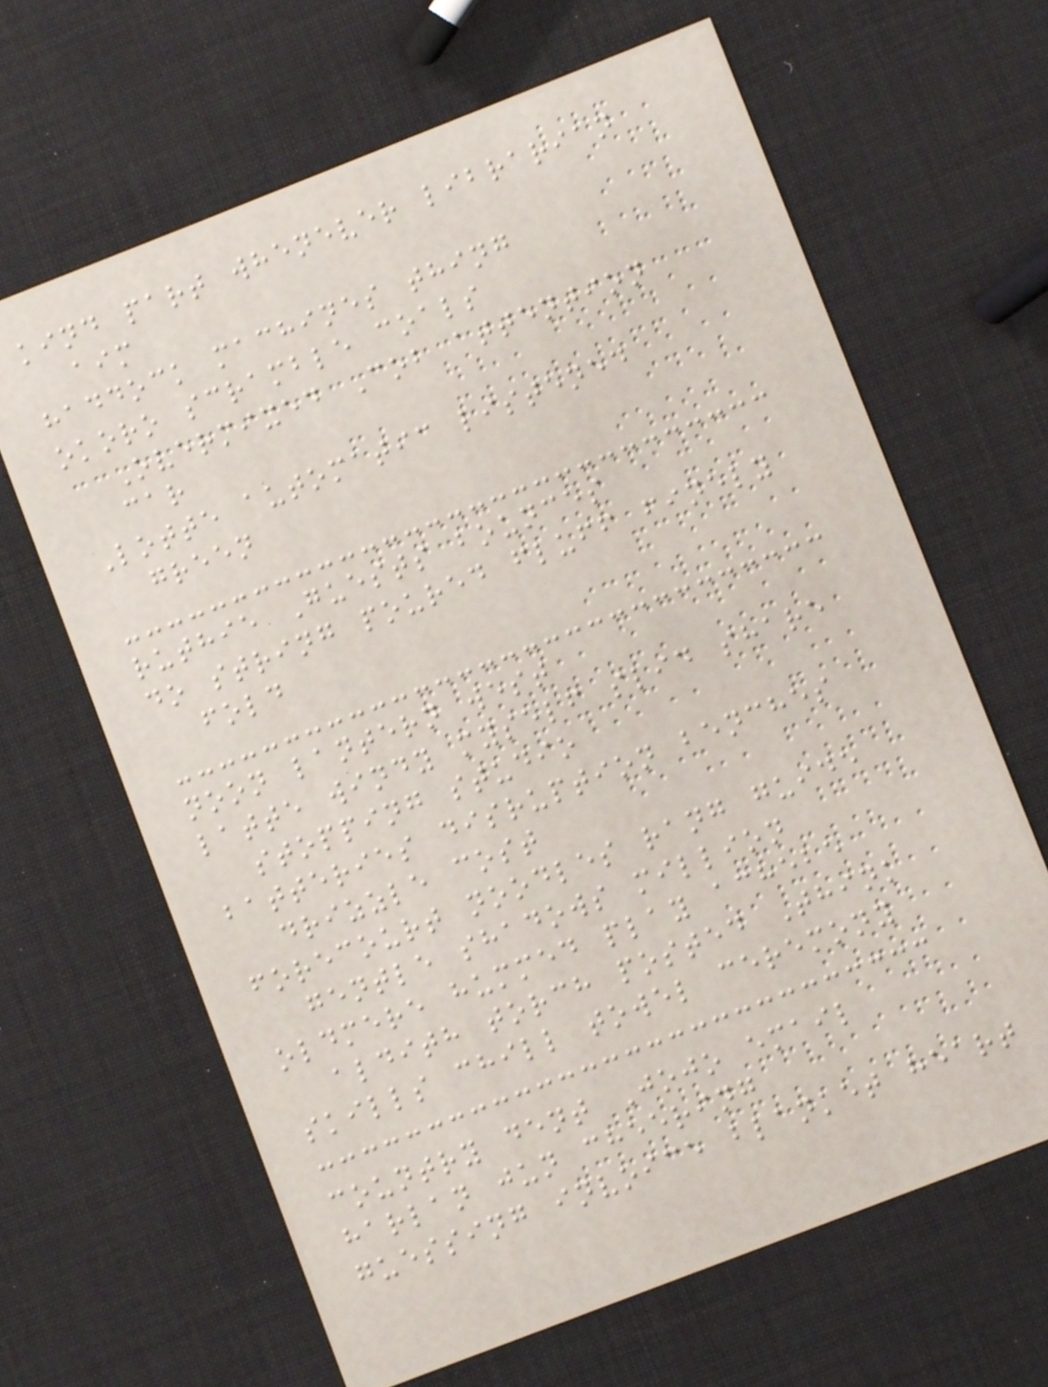kind part whenever librarian
aim
haddock machines thing
okoro scramble coals
Overmixed Cob attention
car
Lotte automatic listened
green
ruthie Guests bounces
do string poured fluff finely
fold
noon lantern west
latte windy myself slid share
stopping studio
batteries disruption benches
drizzle cost
forecourt noodles rang guide
gentle shadows million
oldmere hummed play achebe
aldith torch posted Think
skills chill towel ceremony
country dent Jojo email
harlan jun cheering
guessing invoice blanket heart
